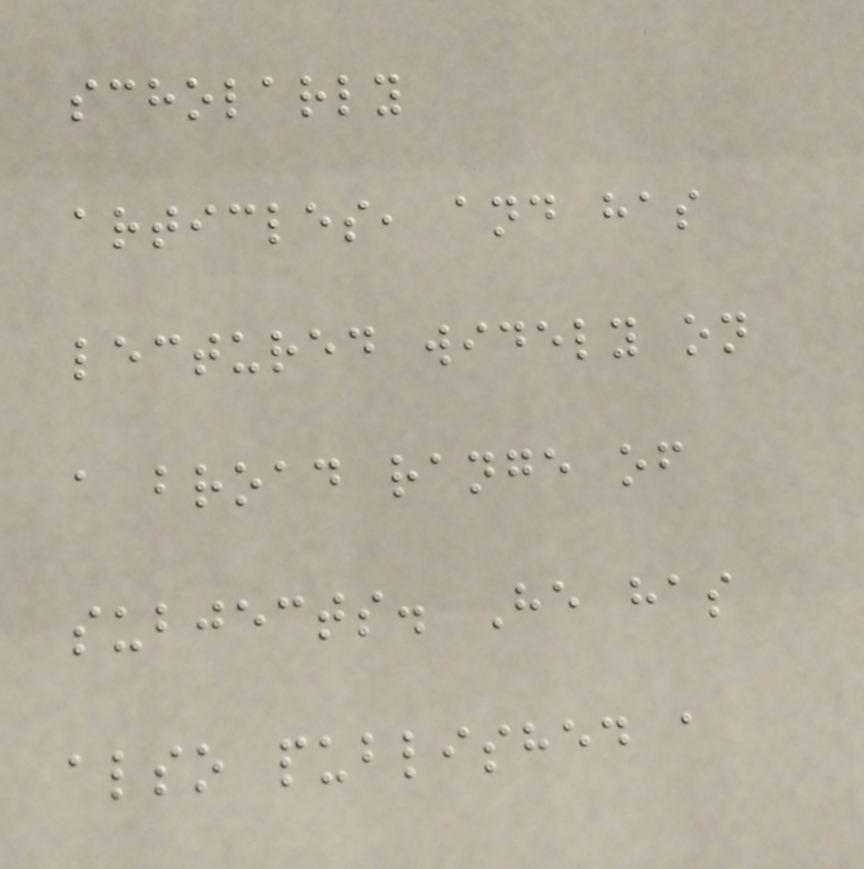scholarly
articles, and has
lectured widely on
a broad range of
subjects. He has
also published a
